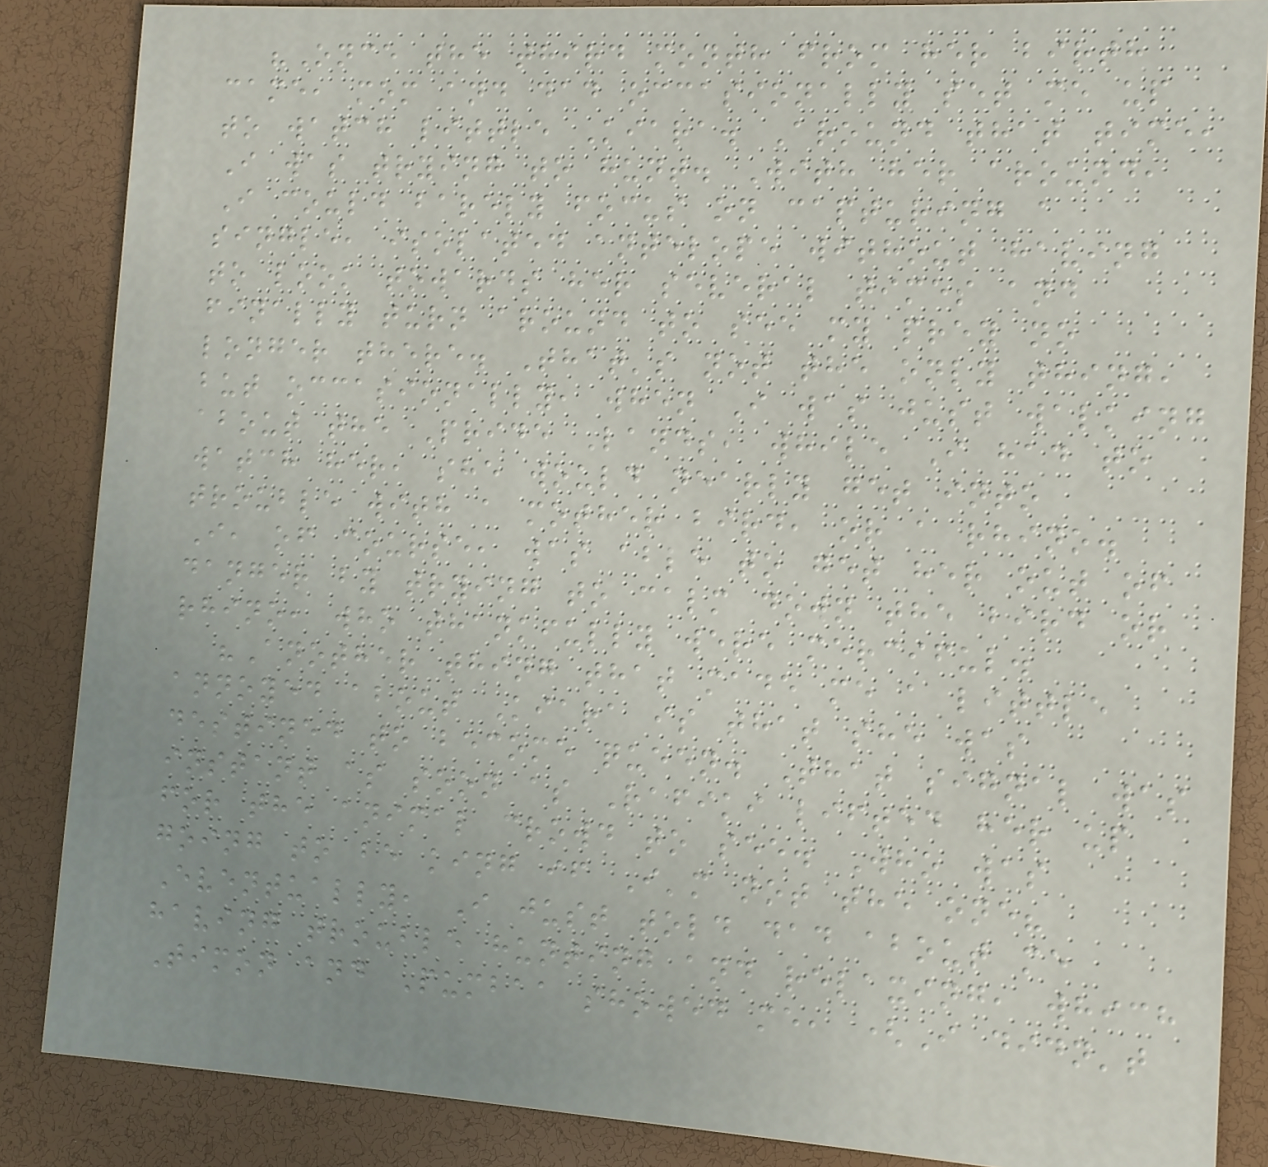"Once the third month from her birth
came, mom and dad occasionally set me up
to watch little Kiara. Around that time,
I was trying to hunt. With her around,
I could barely focus on capturing a
single, isolated antelope without having
to look towards her several times and
finally turn around to see my prey no
longer there. That's not the only thing,
but occasionally, when I was just walking
about the Pride Lands, while I had to
watch her, she would nearly get into
trouble with a mother bird, or a rhino.
I, of course, was able to get her out of
danger by trying to calm down the bird or
rhino, who thankfully were merciful.
"Another thing that made me a little
annoyed about Kiara is that she was
destined to become queen. That signal was
instant as soon as Rafiki lifted her up
for the animal crowd to see. Who was
going to be king if I'm not the one?
Eventually, I just told dad about me
having trouble hunting and relaxing, which
Timon and Pumbaa showed me, (I didn't
